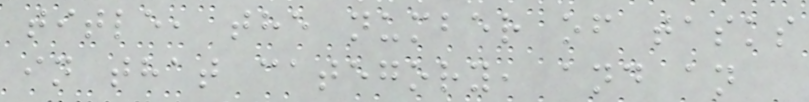title, the number of tasks
in that category, and an
